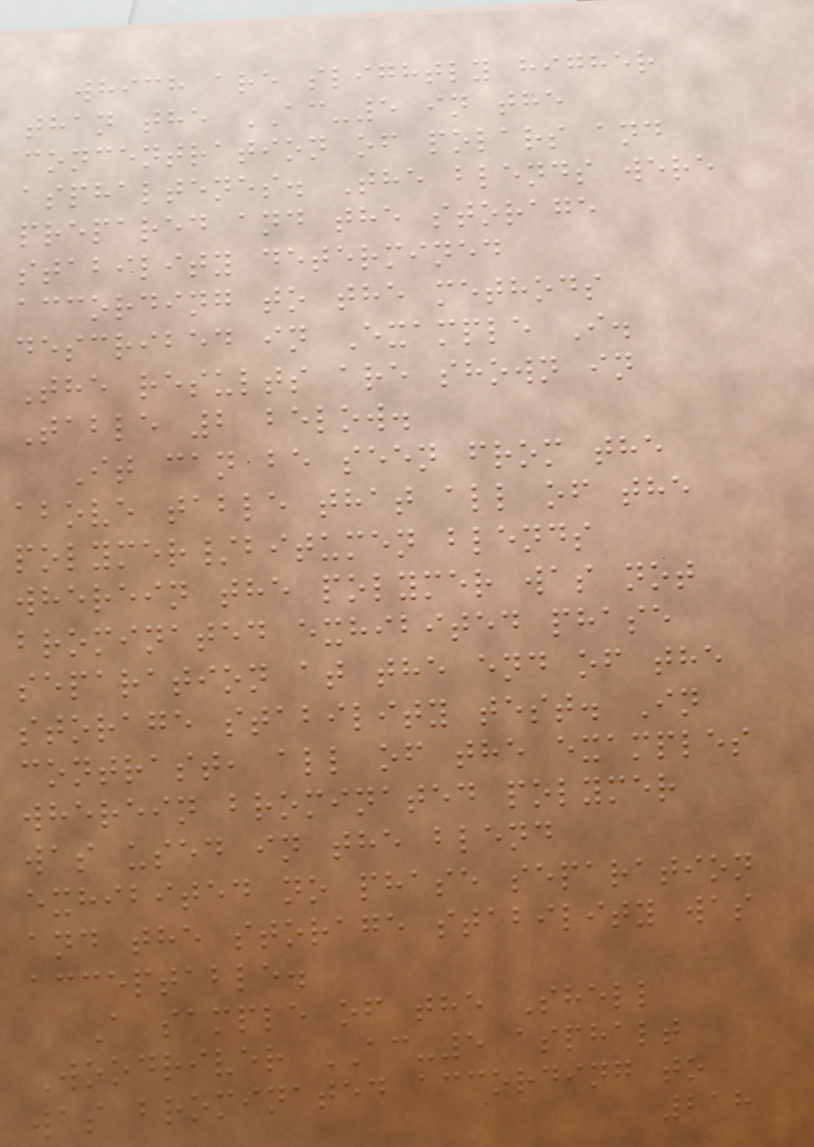which are slightly higher
than the AC-5 in the
concentration of polars and
asphaltenes. The blends were
prepared and the storage
stability determined
according to the methods
described in Example I.
The results are shown in
Table 2 below.
It can be seen from the
above table that all of the
polymer/bitumen blends
wherein the polymer was not
brominated exhibited phase
separation at the end of the
storage stability test. In
contrast, all of the examples
wherein brominated polymer
was used in the blend
exhibited no phase separation
and the storage stability was
acceptable.
A sample of the Shell
Woodriver AC-5 asphalt
was brominated according to
218
